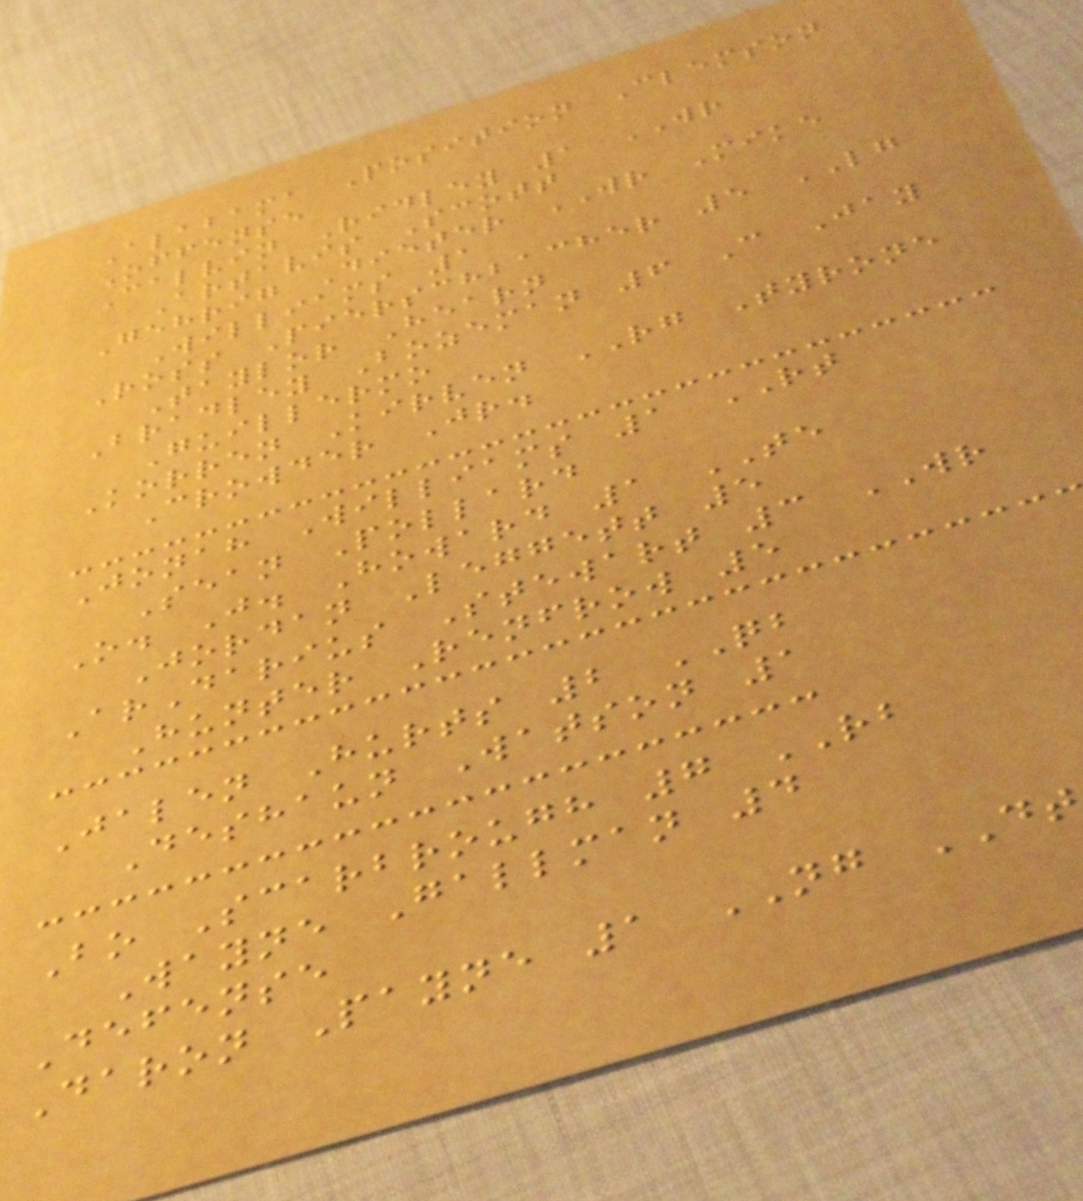Alabama Position Clemson
Offense
Calvin Ridley 1 WR
Artavis Scott
Gehrig Dieter WR Mike
Williams 1
Ross Pierschbacher 5 LG
Taylor Hearn
Bradley Bozeman 6 C Jay
Guillermo
Korren Kirven RG Tyrone
Crowder Jr.
Jonah Williams 1 RT
Sean Pollard
O. J. Howard 1 TE
Jordan Leggett 5
ArDarius Stewart 3 WR
Hunter Renfrow 5
Jalen Hurts 2 QB
Deshaun Watson 1
Bo Scarbrough 7 RB
Wayne Gallman 4
Defense
Daron Payne 1 NG DT
